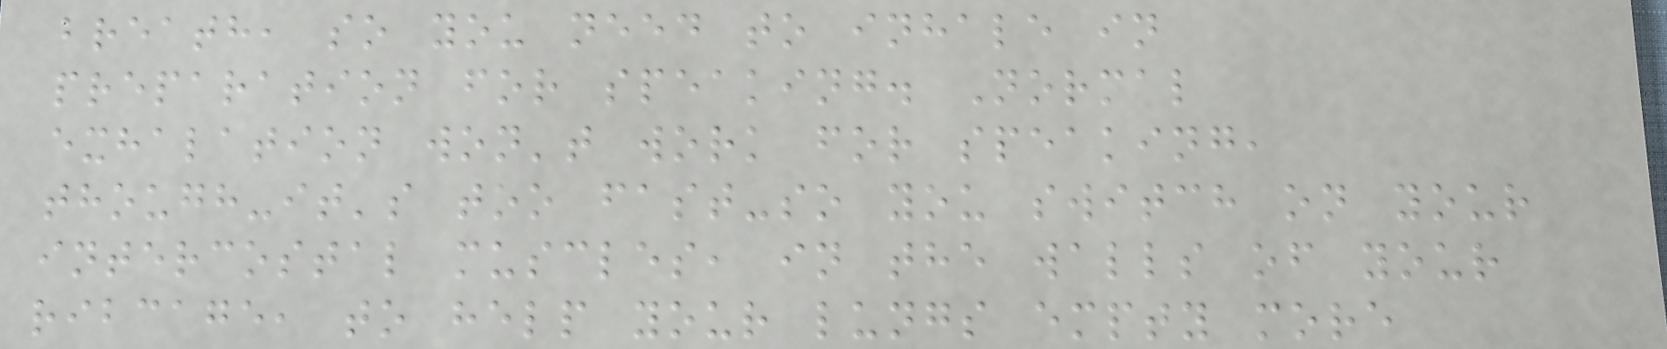breath, so you need to inhale in
preparation for speaking. Normal
exhalation won't work for speaking,
though-it's too fast-so you switch on your
intercostal muscles, in the walls of your
ribcage, to help your lungs empty more
